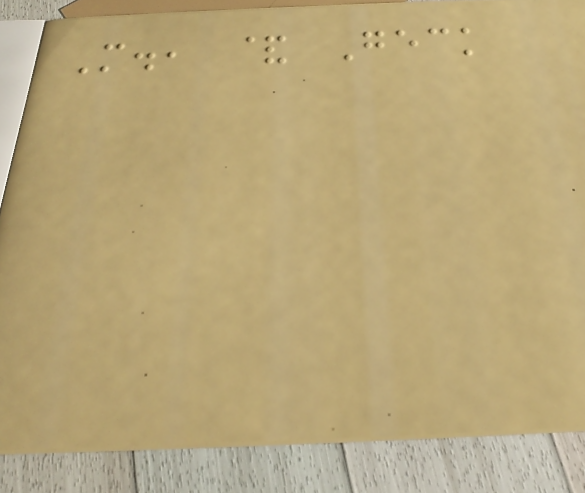M., & Geck
